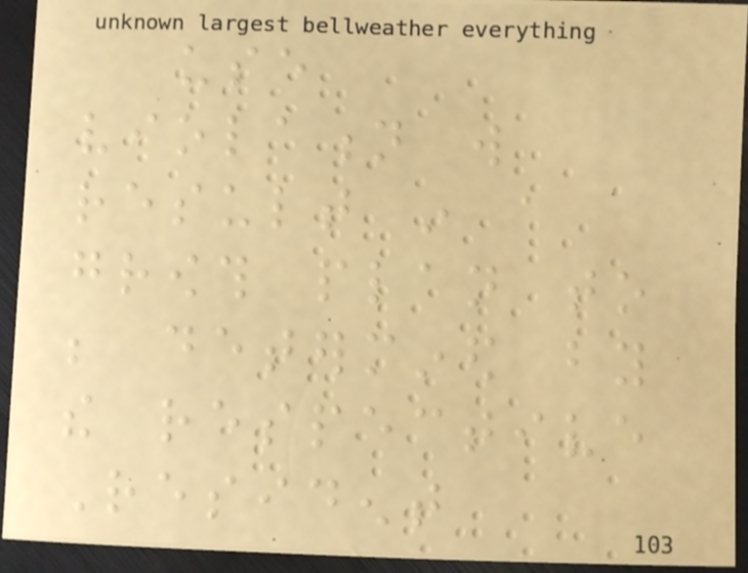use
violation will
result in a
growth plan to
be determined by
the respective
Resident
